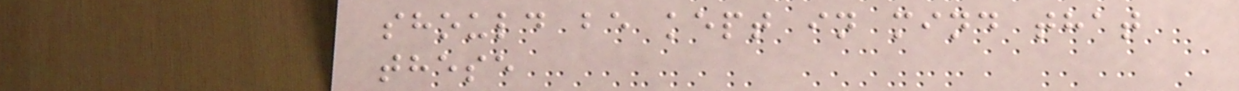should be kept in mind that
these
